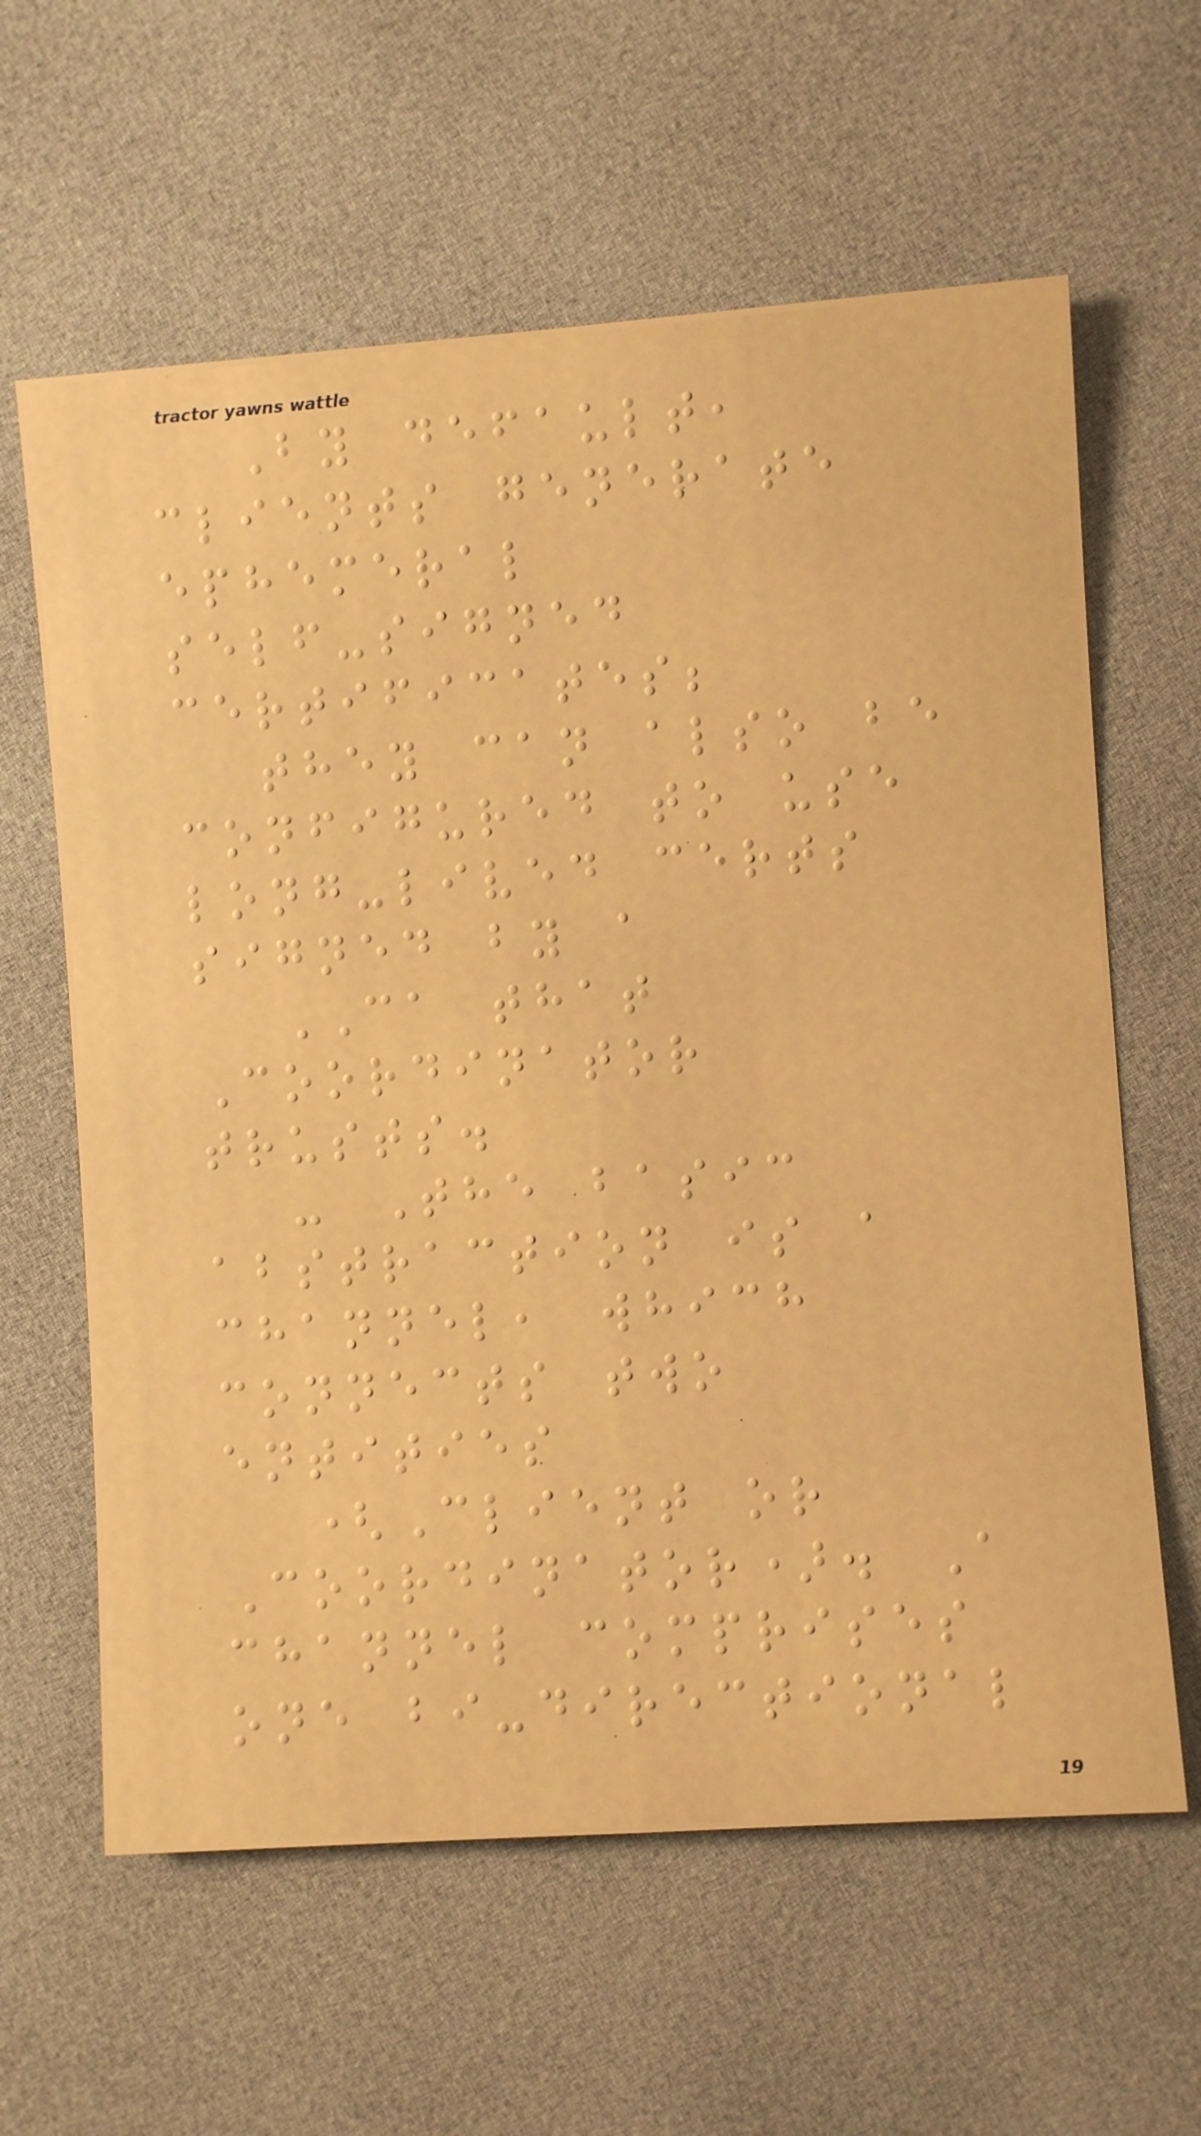By default,
clients generate
ephemeral
self-signed
certificates;
they can also be
configured to use
long-lived certs
signed by a
CA that
Coordinator
trusts.
- The basic
abstraction is a
channel, which
connects two
entities
(Client or
Coordinator). A
channel comprises
one bi-directional
